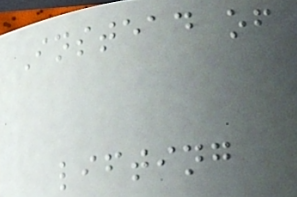Instead of
lifting
